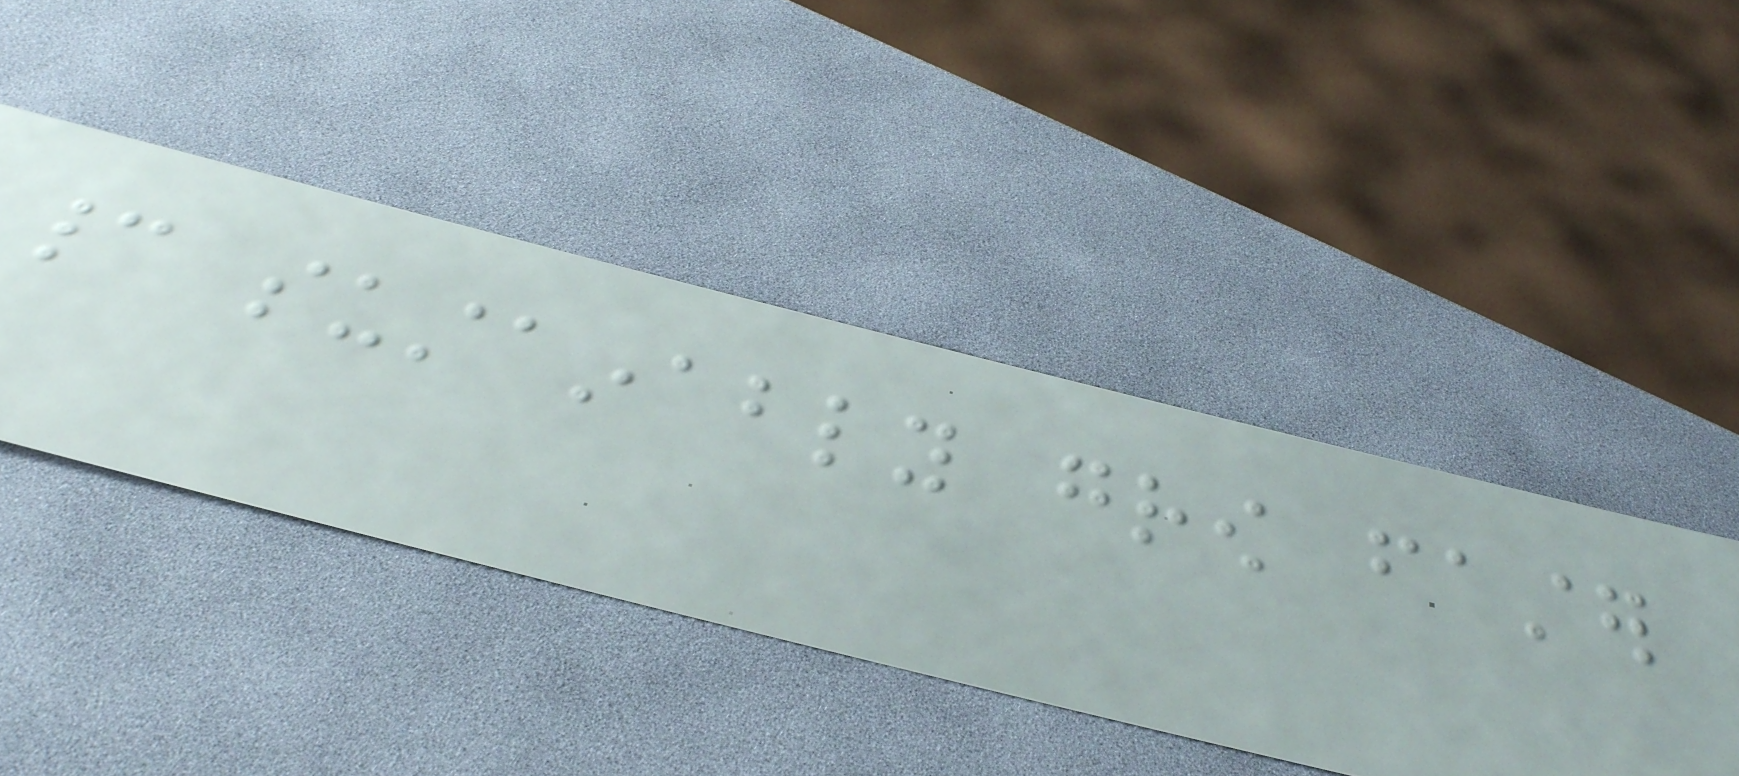cannot sustainably grow faster
